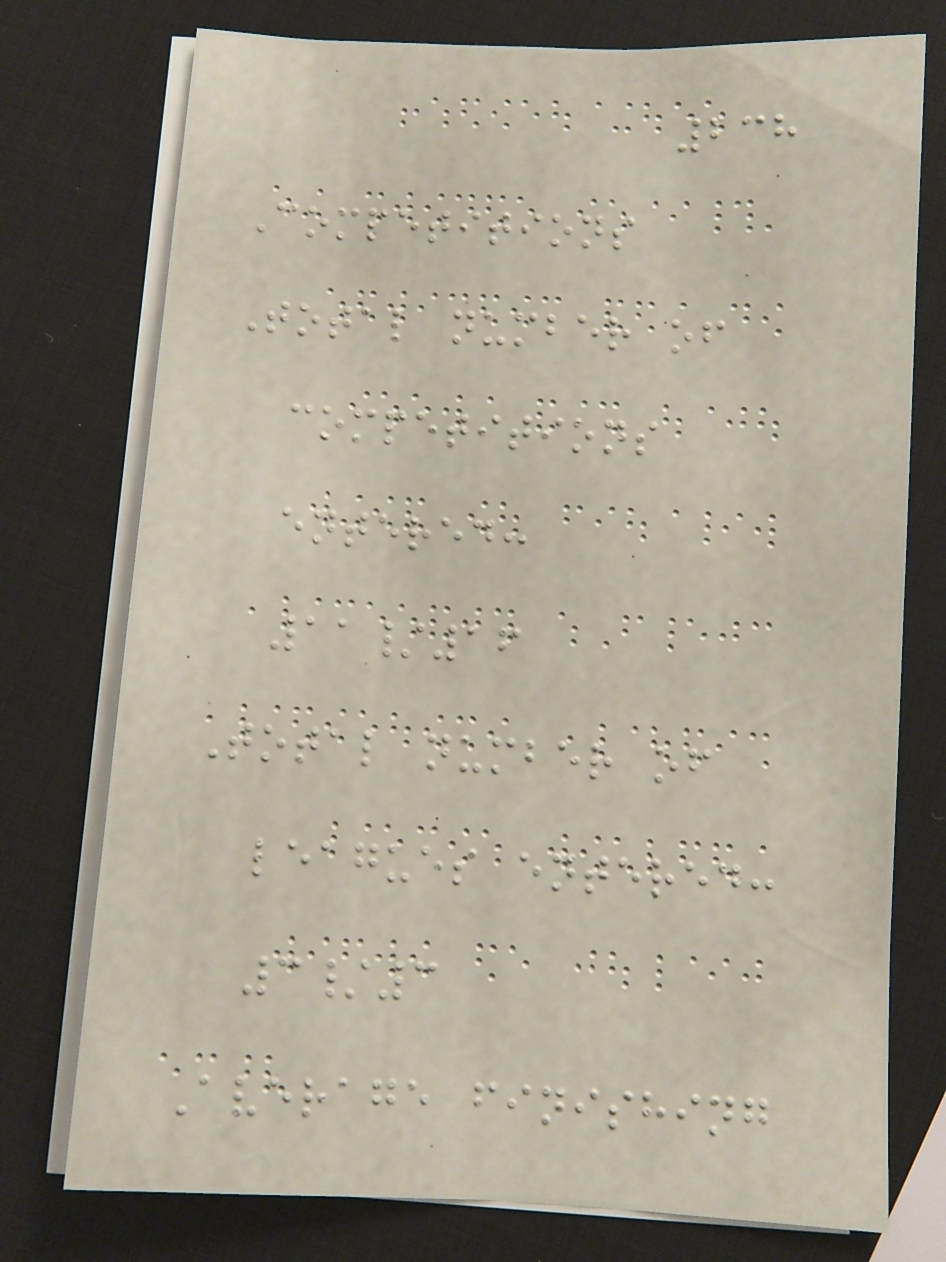238
Competitions
Total number of
competitions
entered:
11/16
Total number of
leagues entered:
3/3
Average finishing
